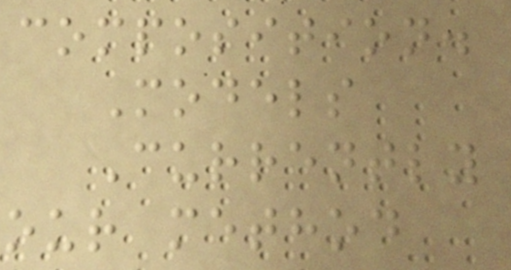composition.
Models
Currently
our method
